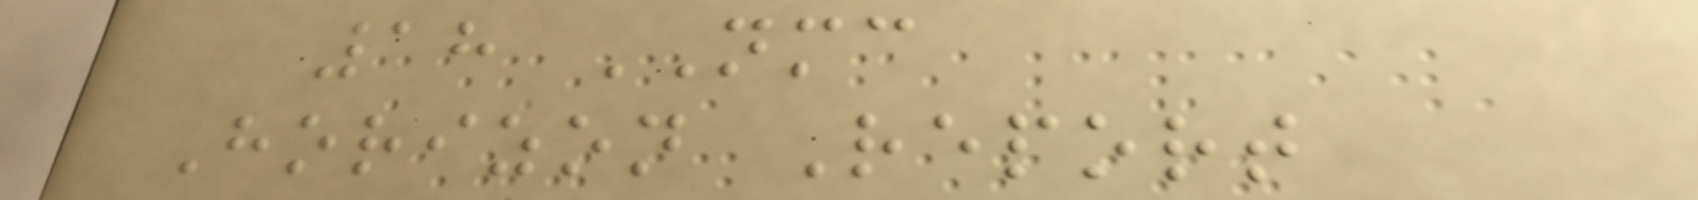18 NMC
Horizon Report
